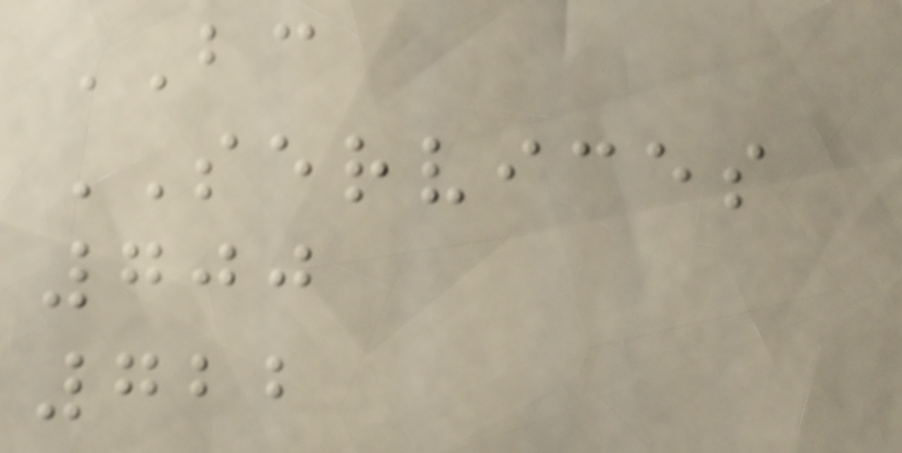BC
SERVICES
700
722
